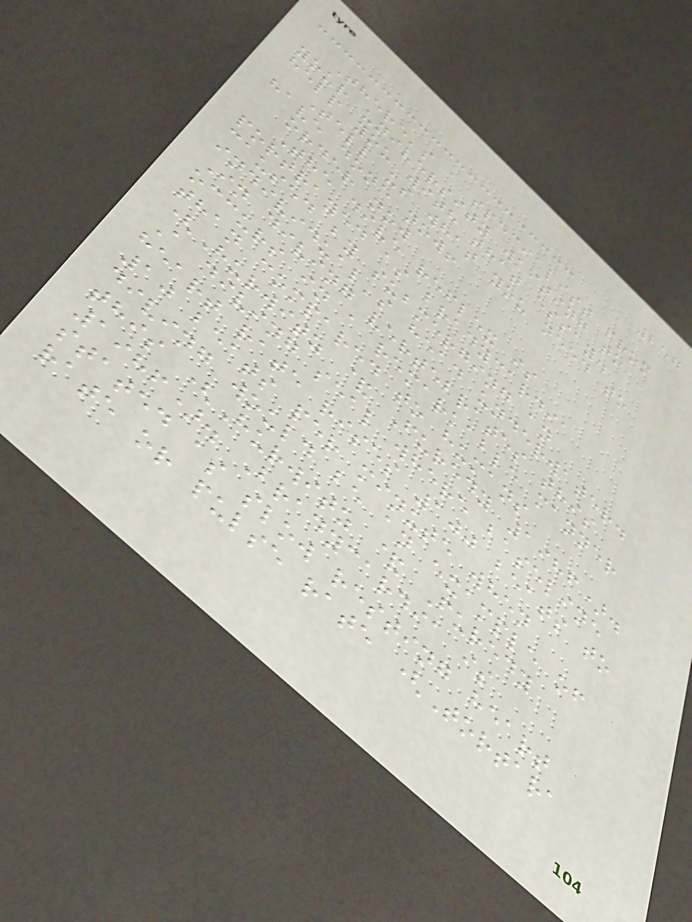257
There's a specialist from
your university waiting to
help you with that essay.
Tell us what you need to
have done now!
order now
The dive reflex is
portrayed as bradycardia
caused by submerging an
individual's head underwater.
In diving vertebrates this
occurs in a remarkable manner
than compared to humans
(Hurwitz & Furedy 1986).
A diving seal where baseline
heart rate rises 100 beats to
10 beats per minute when
diving would be an example of
this (Hurwitz & Furedy
1986). Bradycardia is
stated as slow resting heart
rate or pulse rate (Tortara
